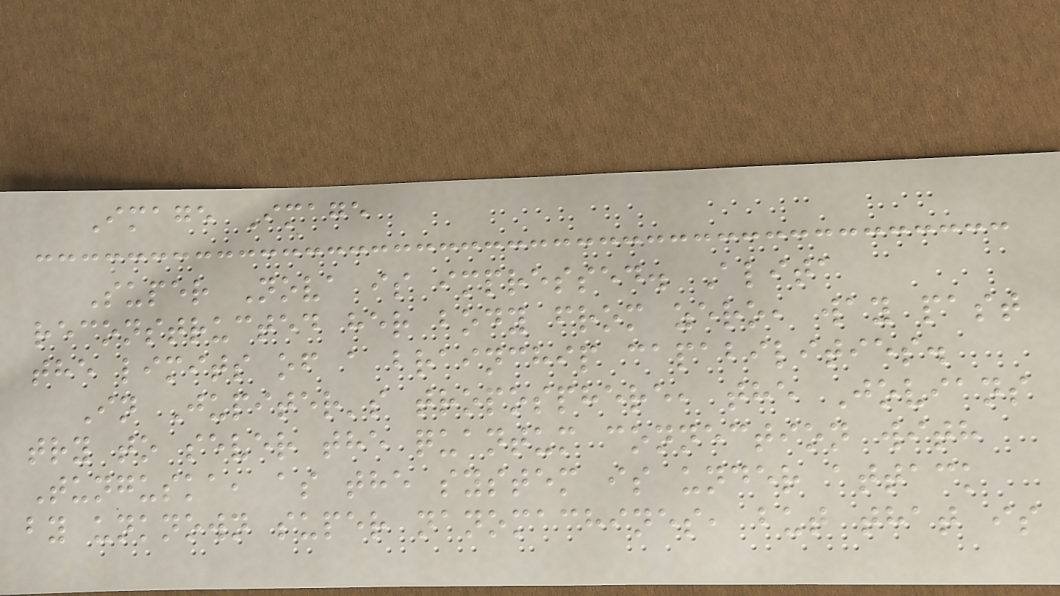Image Image
Super Nova is impressed. Alita
reconstructed her body from zero, way past
the limits of a brainchip capabilities.
In Jupiter's troposphere, the Jovians
try to sever the quantum connection with
Tunguska, as the system is under attack
by unknown super nanomachines, but that is
